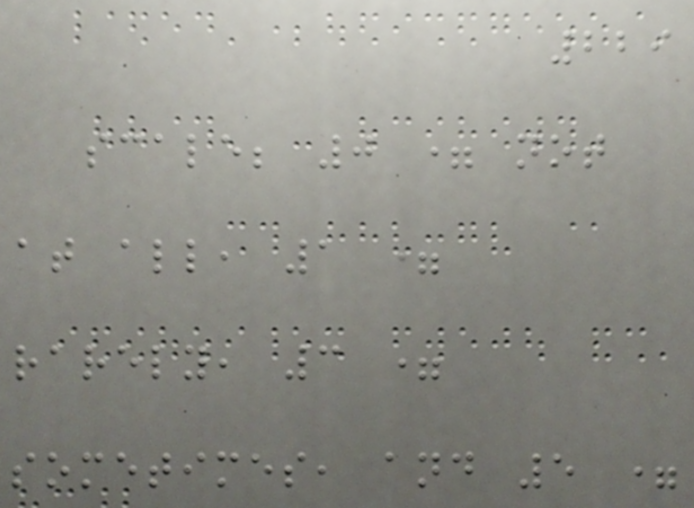229
scale; 0 = not
at all, 1 =
rarely, 3 =
sometimes, and 5 =
